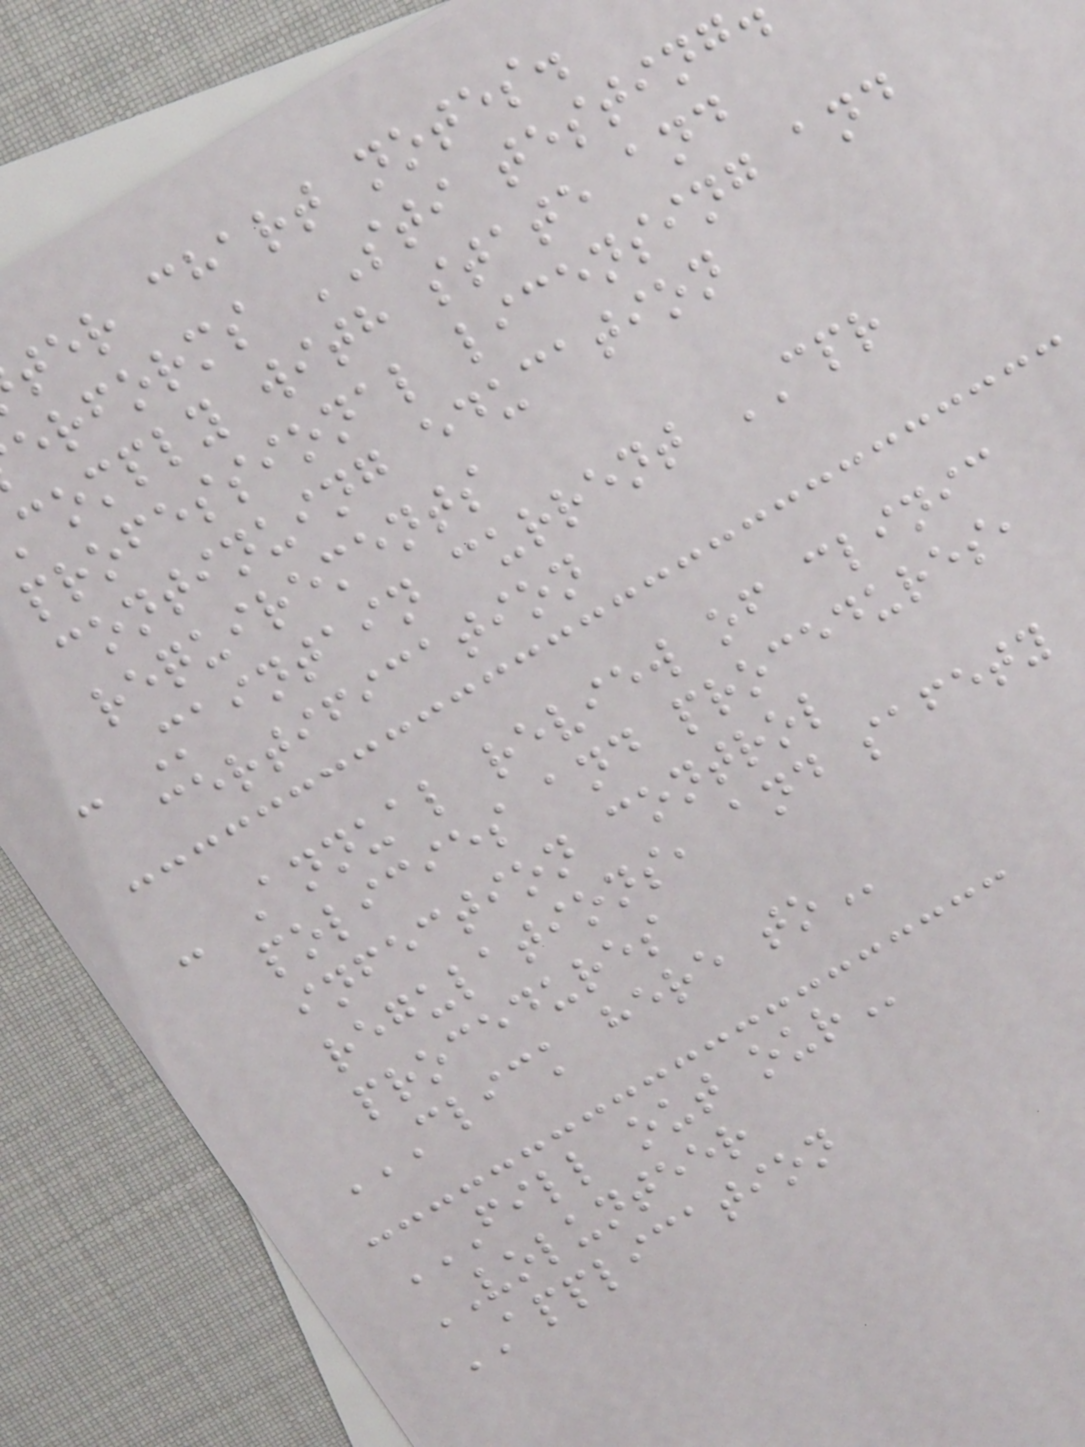ter chart notes.
erforms STI testing
comply with state and
professional licensing and
continuing education
requirements
- Maintain current CPR
certification
- Annual review of clinic
policies and procedures,
infection control
regulations, and safety
procedures
CLICK HERE TO
FILL OUT OUR
VOLUNTEER
APPLICATION
